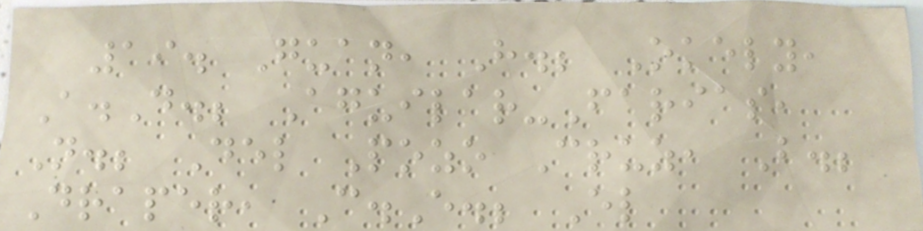19. Guan, H.; Okely,
A.D.; Aguilar-Farias,
N.; Del Pozo Cruz, B.;
Draper, C.E.; El
